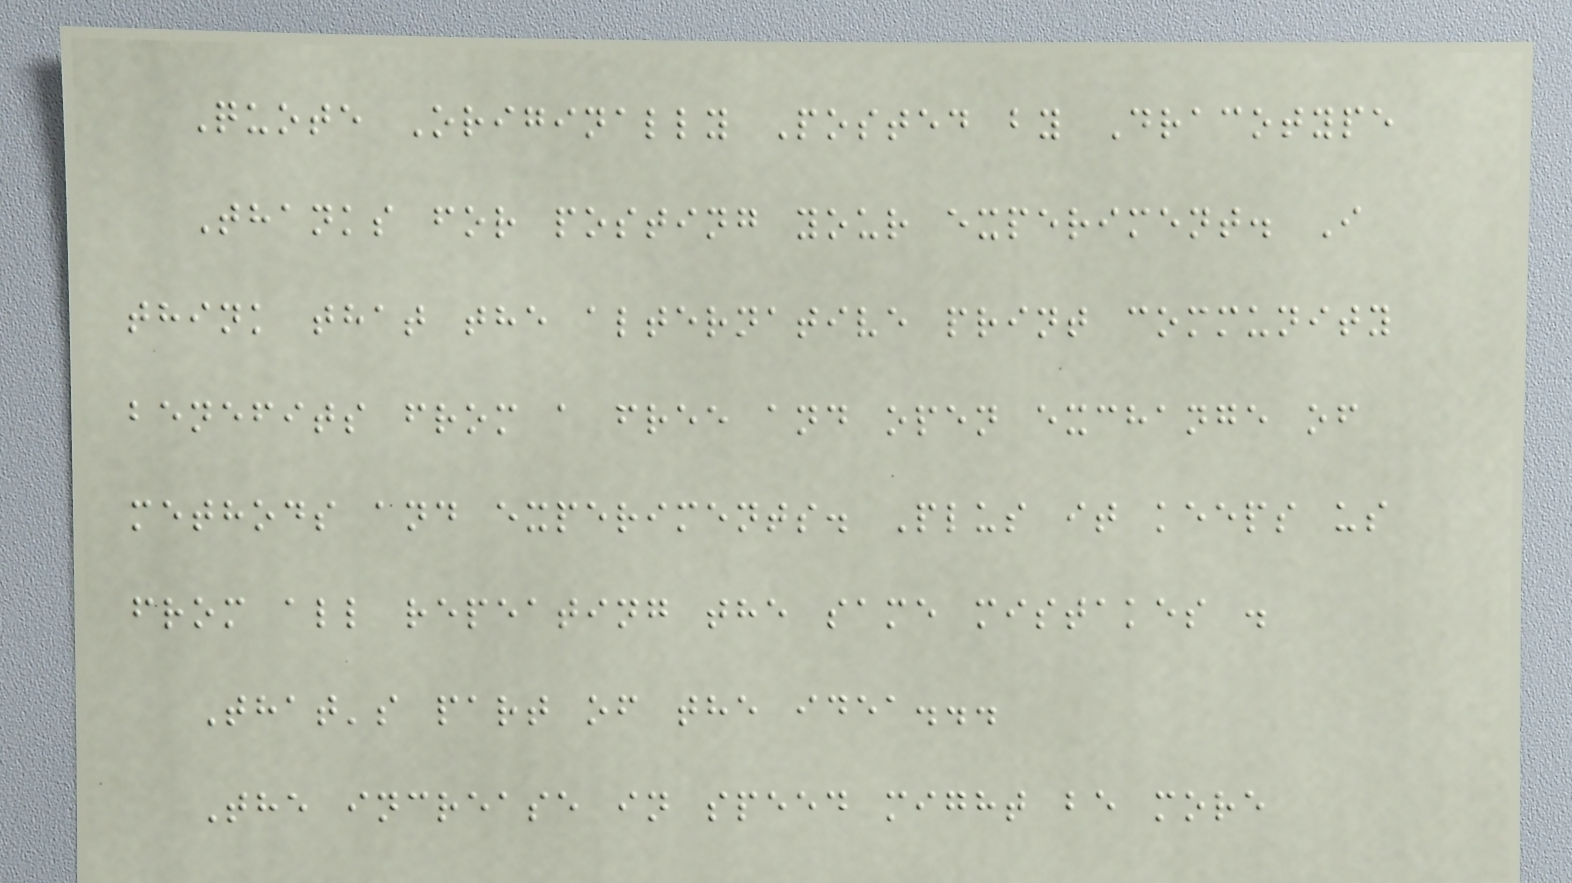Quote Originally Posted by Dracotype
Thanks for posting your experiment. I
think that the alternative print community
benefits from a free and open exchange of
methods and experiments. Plus it keeps us
from all repeating the same mistakes .
That's part of the idea...
The increase in speed might be more
